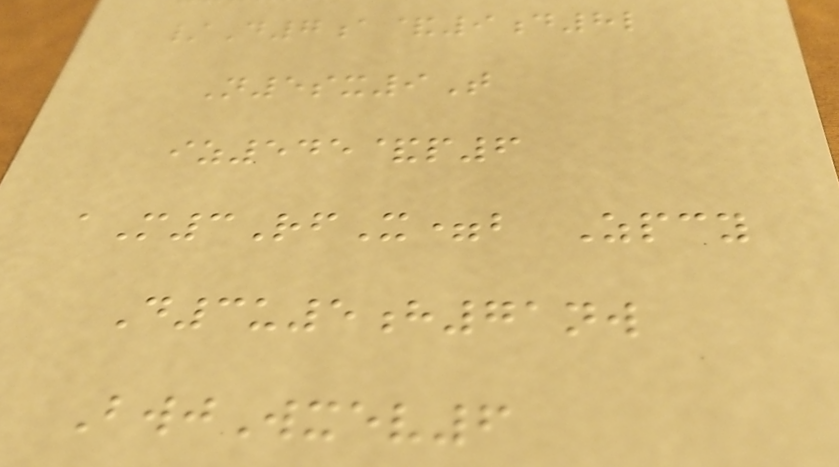/D7a&9d8l
N5sx9T
iz545&p6
aM3RfX=b Zpcy
D3u5h71nw
BwjWxev6
